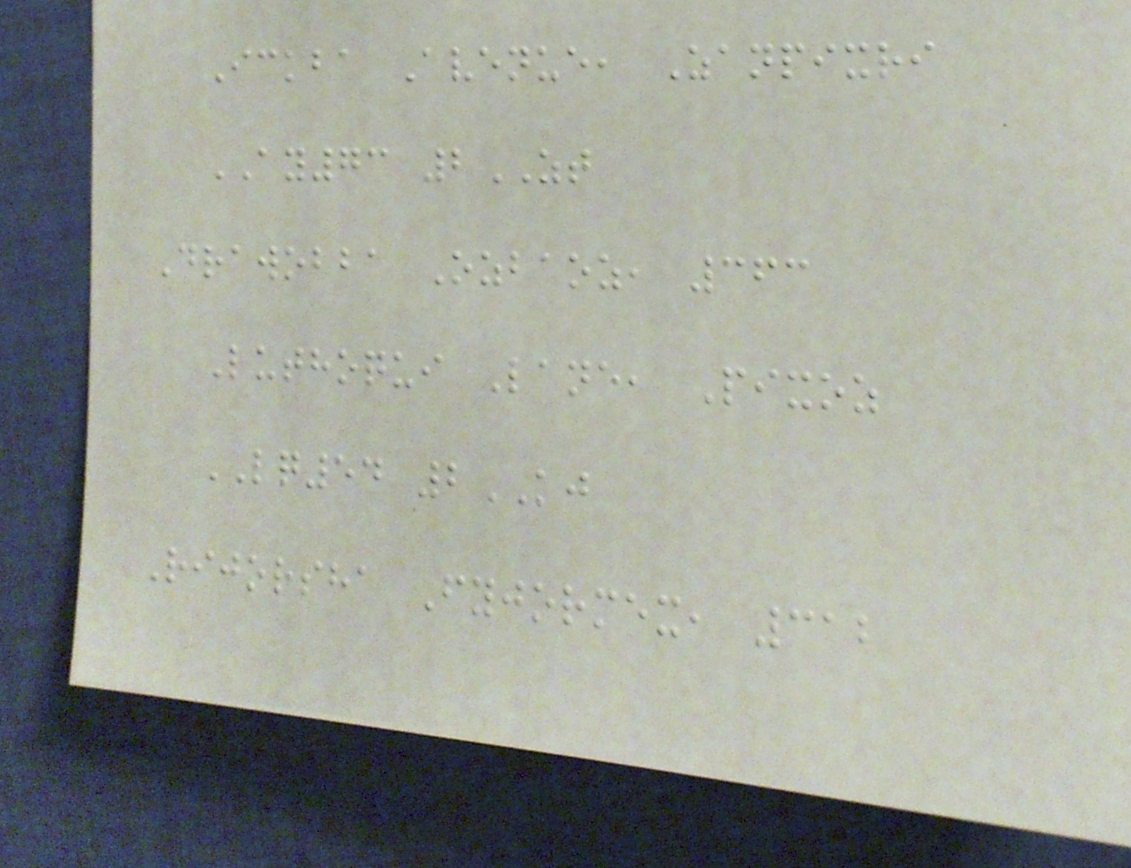Ickba Avenue, Zanpixri
AY73 2ZT
Drawobba Ozbaoz, 363
Luthoqui Lane, Pixoz
LQ54 2KJ
Rijorsha Fyjormex, 312
